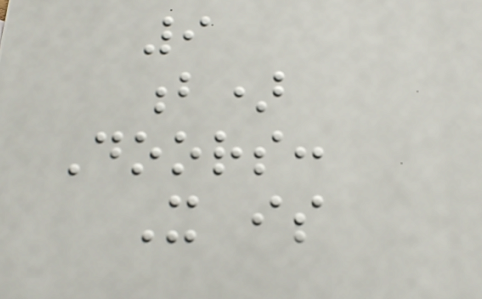9
b)
Doors:
It is
